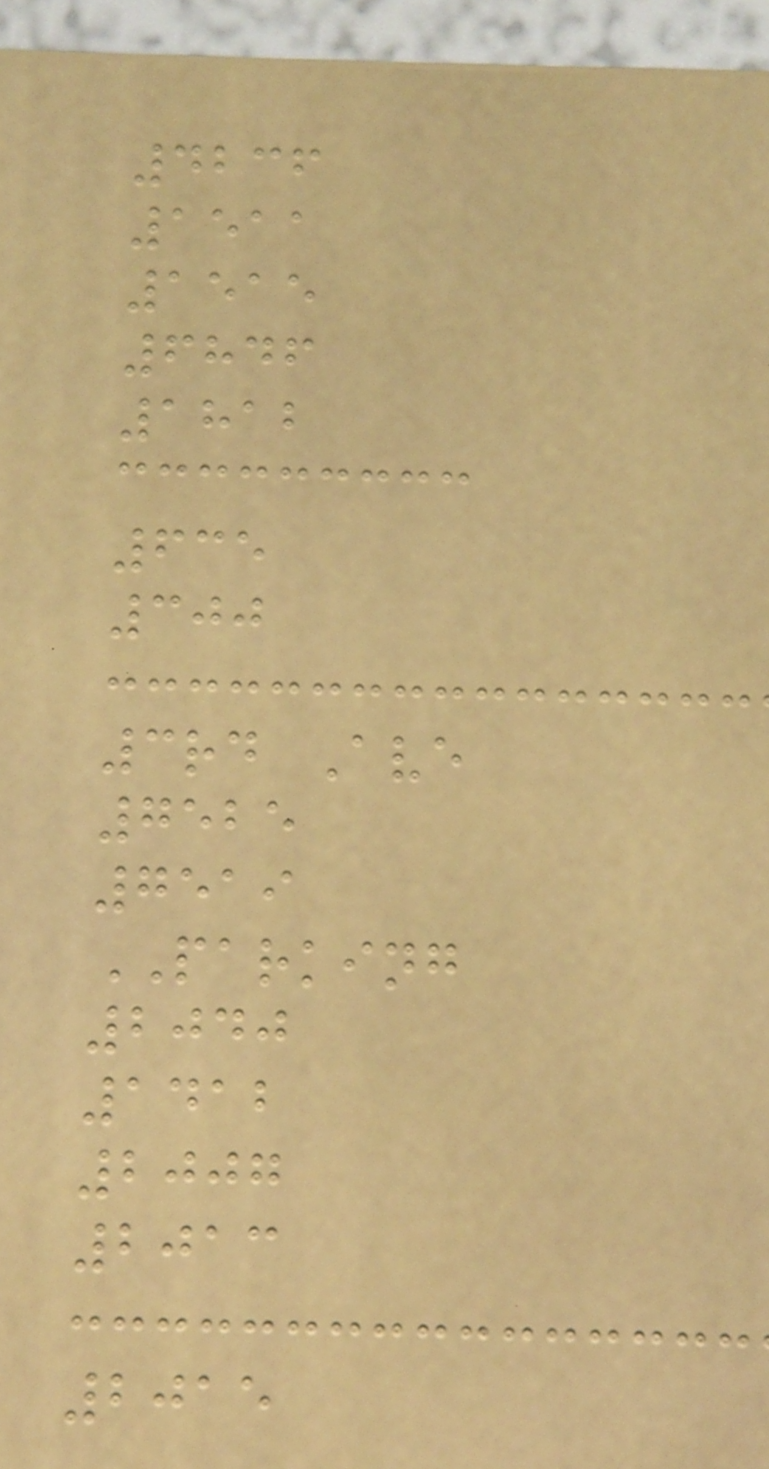4236
1511
1515
6846
1812
635
300
3rd Ave
7525
7519
PARKING
2040
1412
2007
2013
2015
